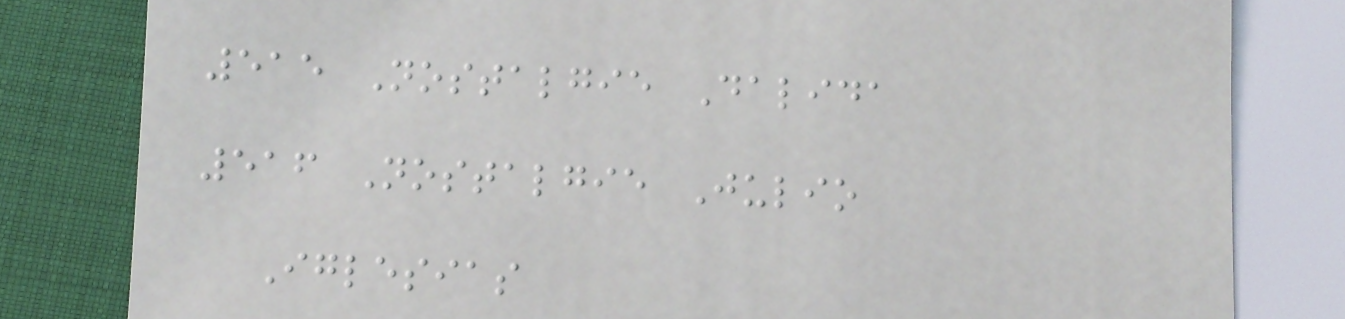515 Nostalgie Dalida
516 Nostalgie Julio
Iglesias
